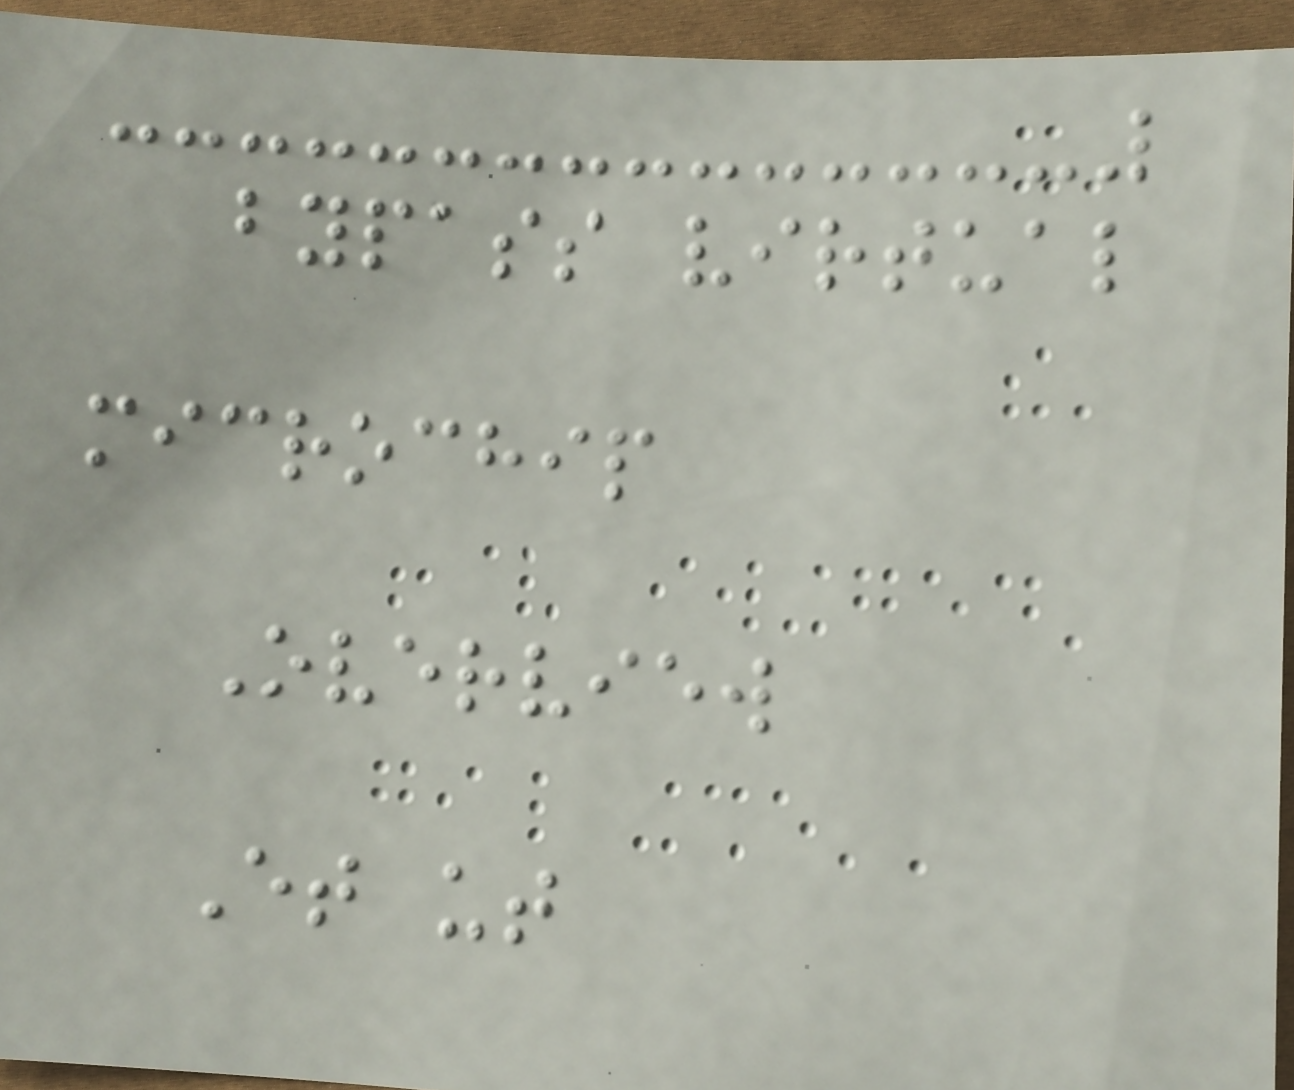bypass virtual
microchip
Overview
Et ut
